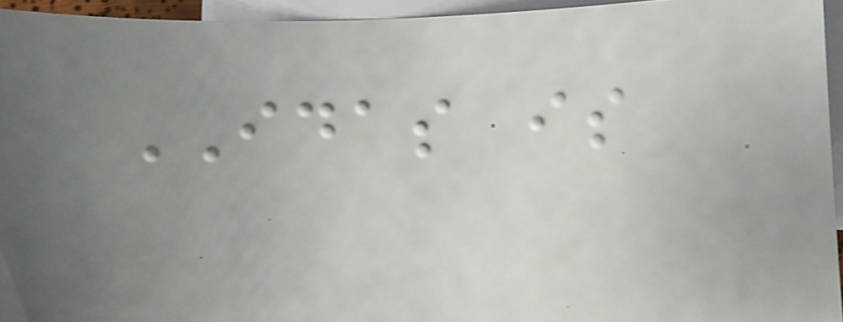IDAS is
